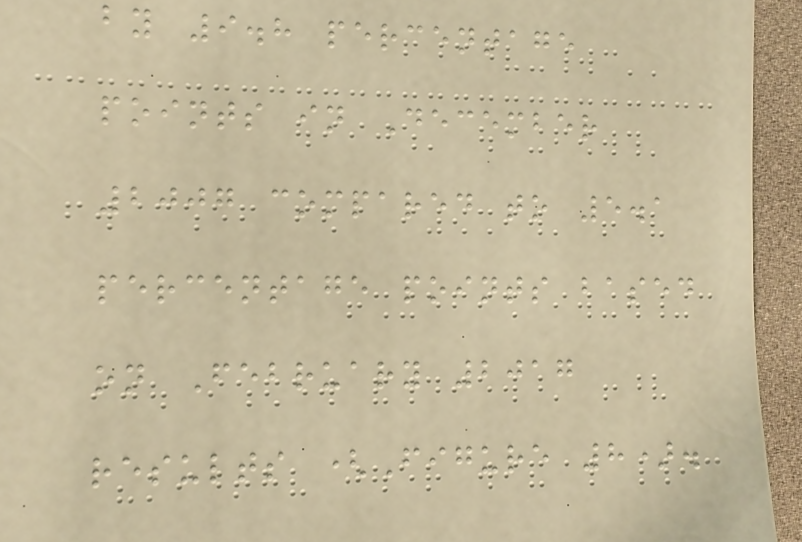by 9.8 percentage
points in December
2007 compared to 5.1
percentage points based
on February 2017
results (Figure 8).
